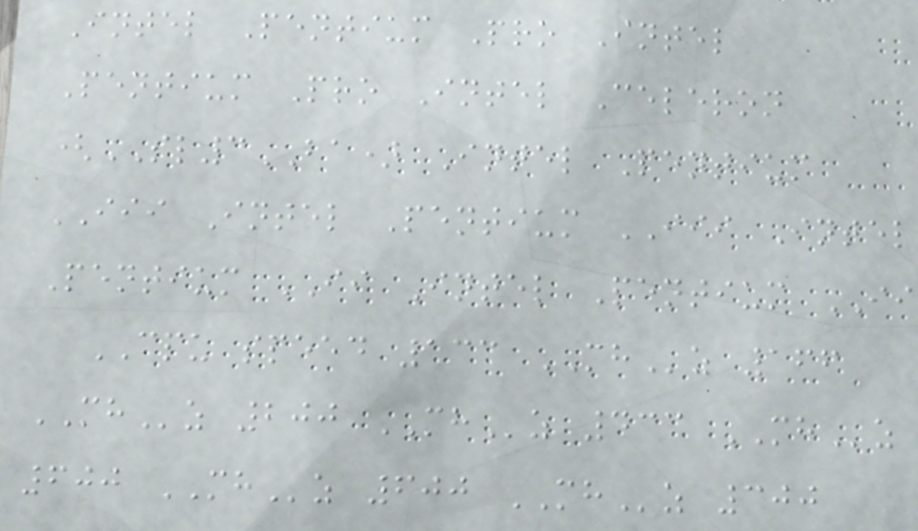Intel Pentium Pro Intel
Pentium Pro Intel Celeron
(SL3BA) Intel Pentium
III Intel Pentium III Intel
Pentium II Intel Pentium II
CPU speed 133 MHz 166
MHz 200 MHz 433 MHz
600 MHz 600 MHz 300
